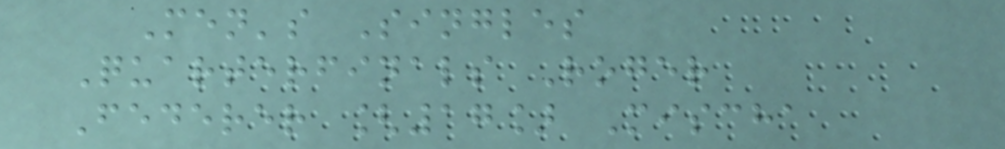Men's Singles
Quarterfinals Roger
Federer [17] Mischa
